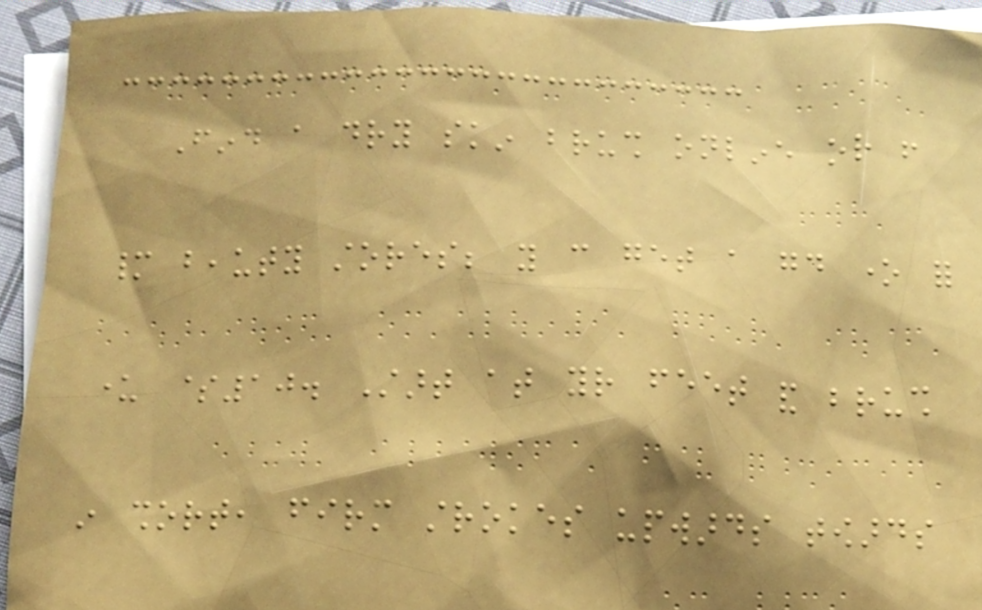Find a dry skin brush online or from
many beauty stores; you can get a good one for
under $10. Start at your feet and brush
in short, firm strokes upwards towards
